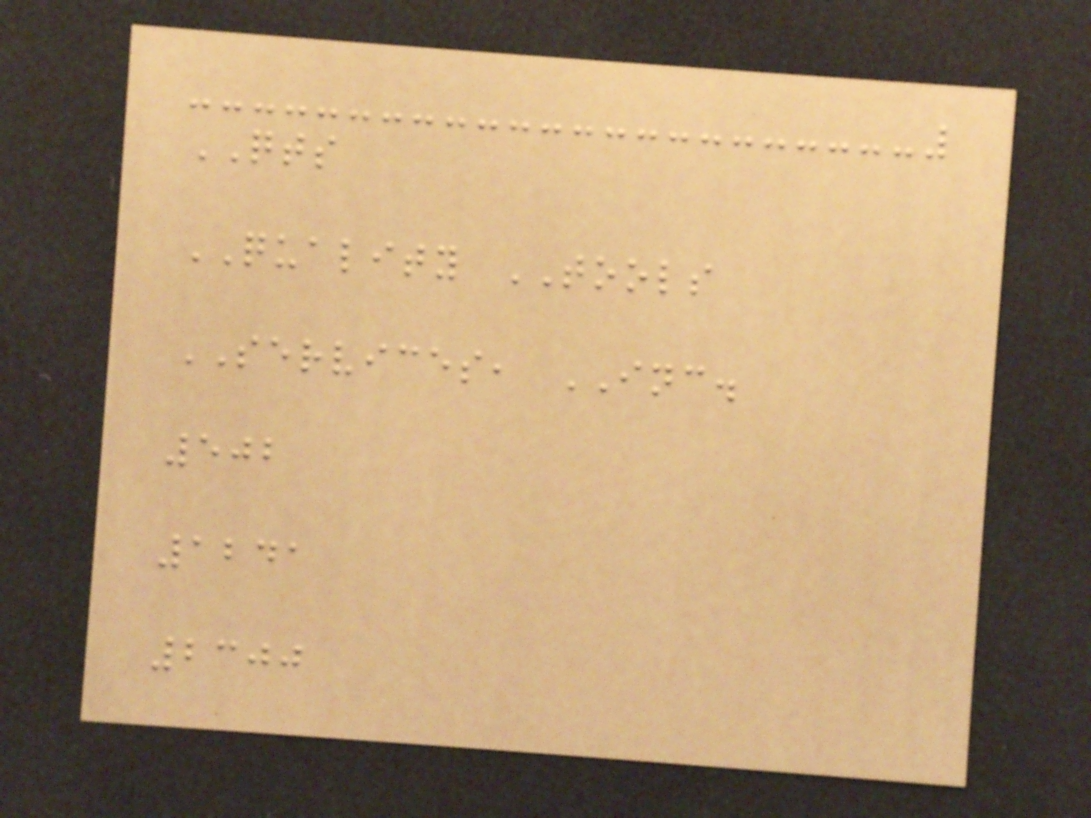QTS
QUALITY TOOLS
SERVICES, INC.
502
1241
2300
